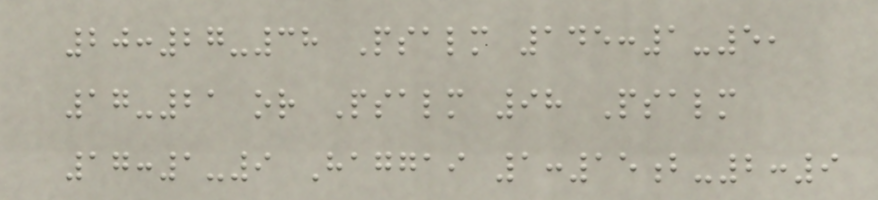20:27-38 Psalm 145:1-5,
17-21 or Psalm 98 Psalm
17:1-9 Haggai 1:15b-2:9
